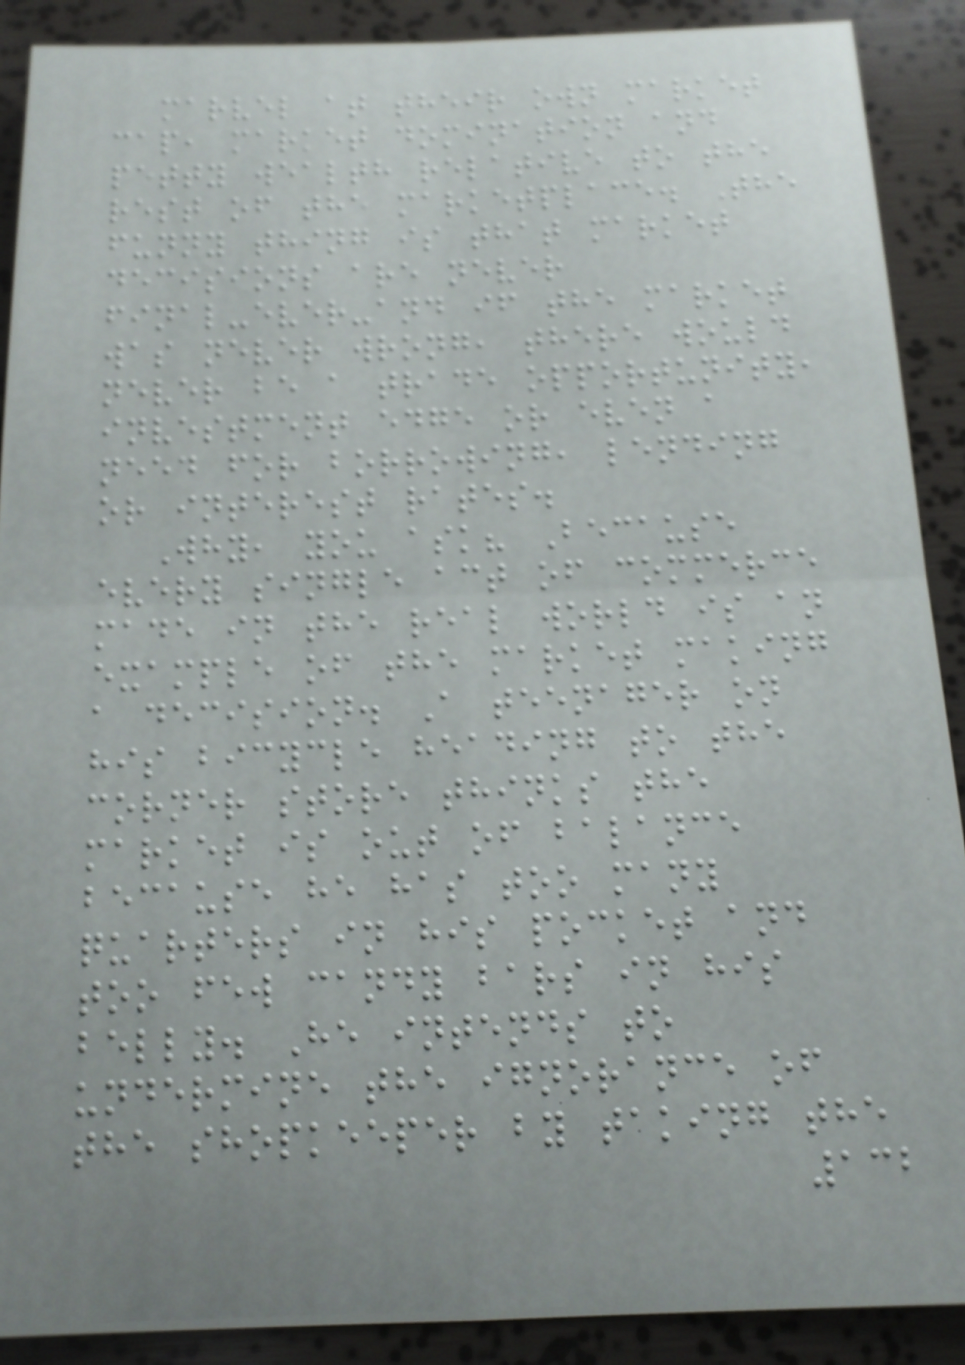marvel at their own market
cap, market domination and
petty wealth relative to the
rest of the marketplace. The
funny thing is that market
decisions are never
final-ever-and if the market
was never wrong, there would
never be a trade opportunity,
investment edge or even a
need for borrowing, lending
or interest rates.
Why, you ask? Because
every single act of commerce
made in the real world is an
example of the market making
a decision. A teenager on
his bicycle heading to the
corner store thinks the
market is out of balance
because he has too many
quarters in his pocket and
too few candy bars in his
belly. He intends to
undermine the ignorance of
the shopkeeper by taking the
132
